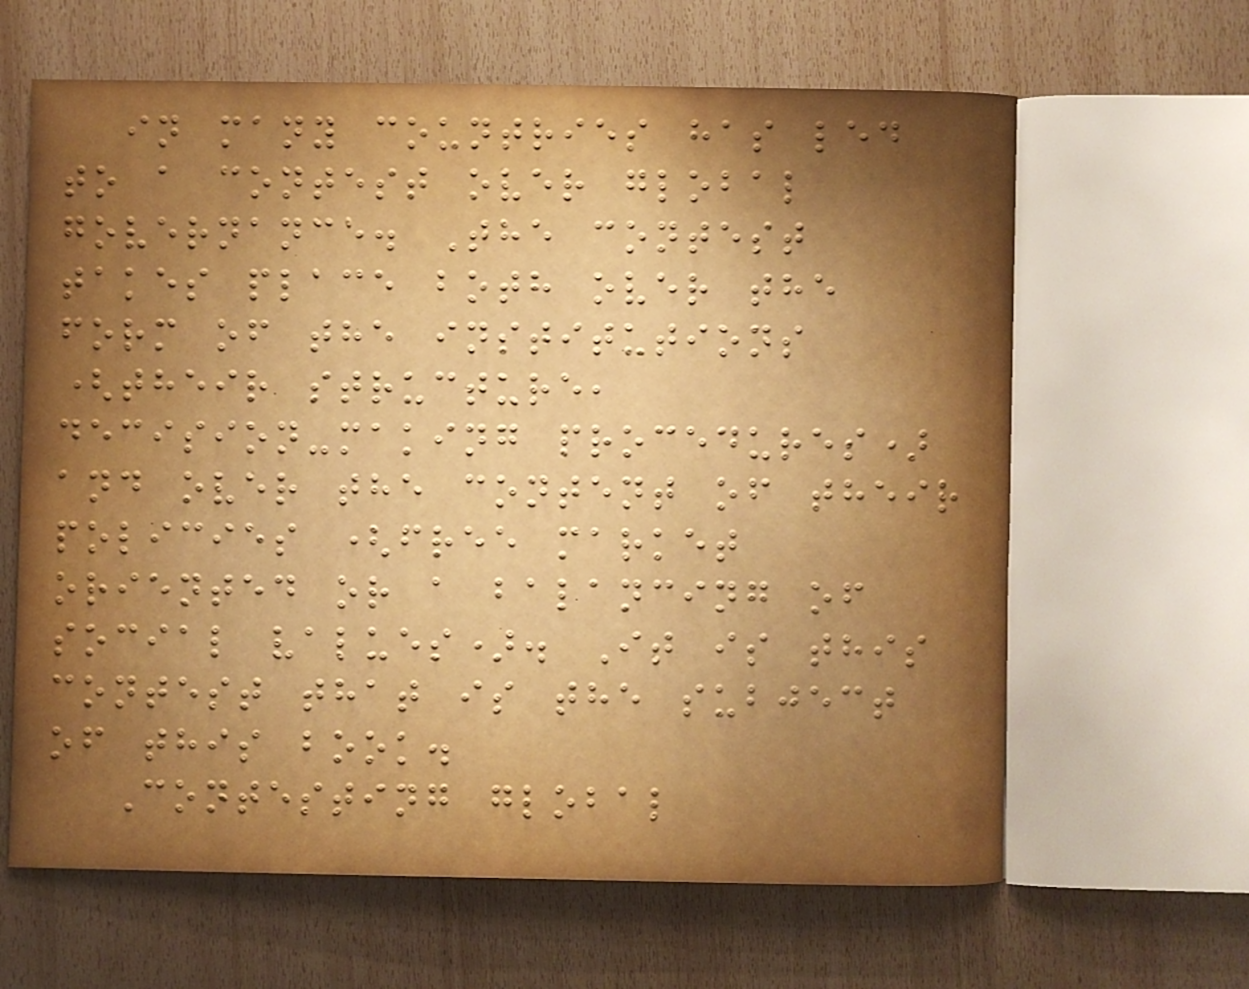in many countries has led
to a contest over global
governance. The contest
takes place both over the
form of the institutions
(their structure,
decision-making procedures)
and over the content of their
policies (free market
oriented or a balancing of
social values). It is this
contest that is the subject
of this book.
Contesting global
